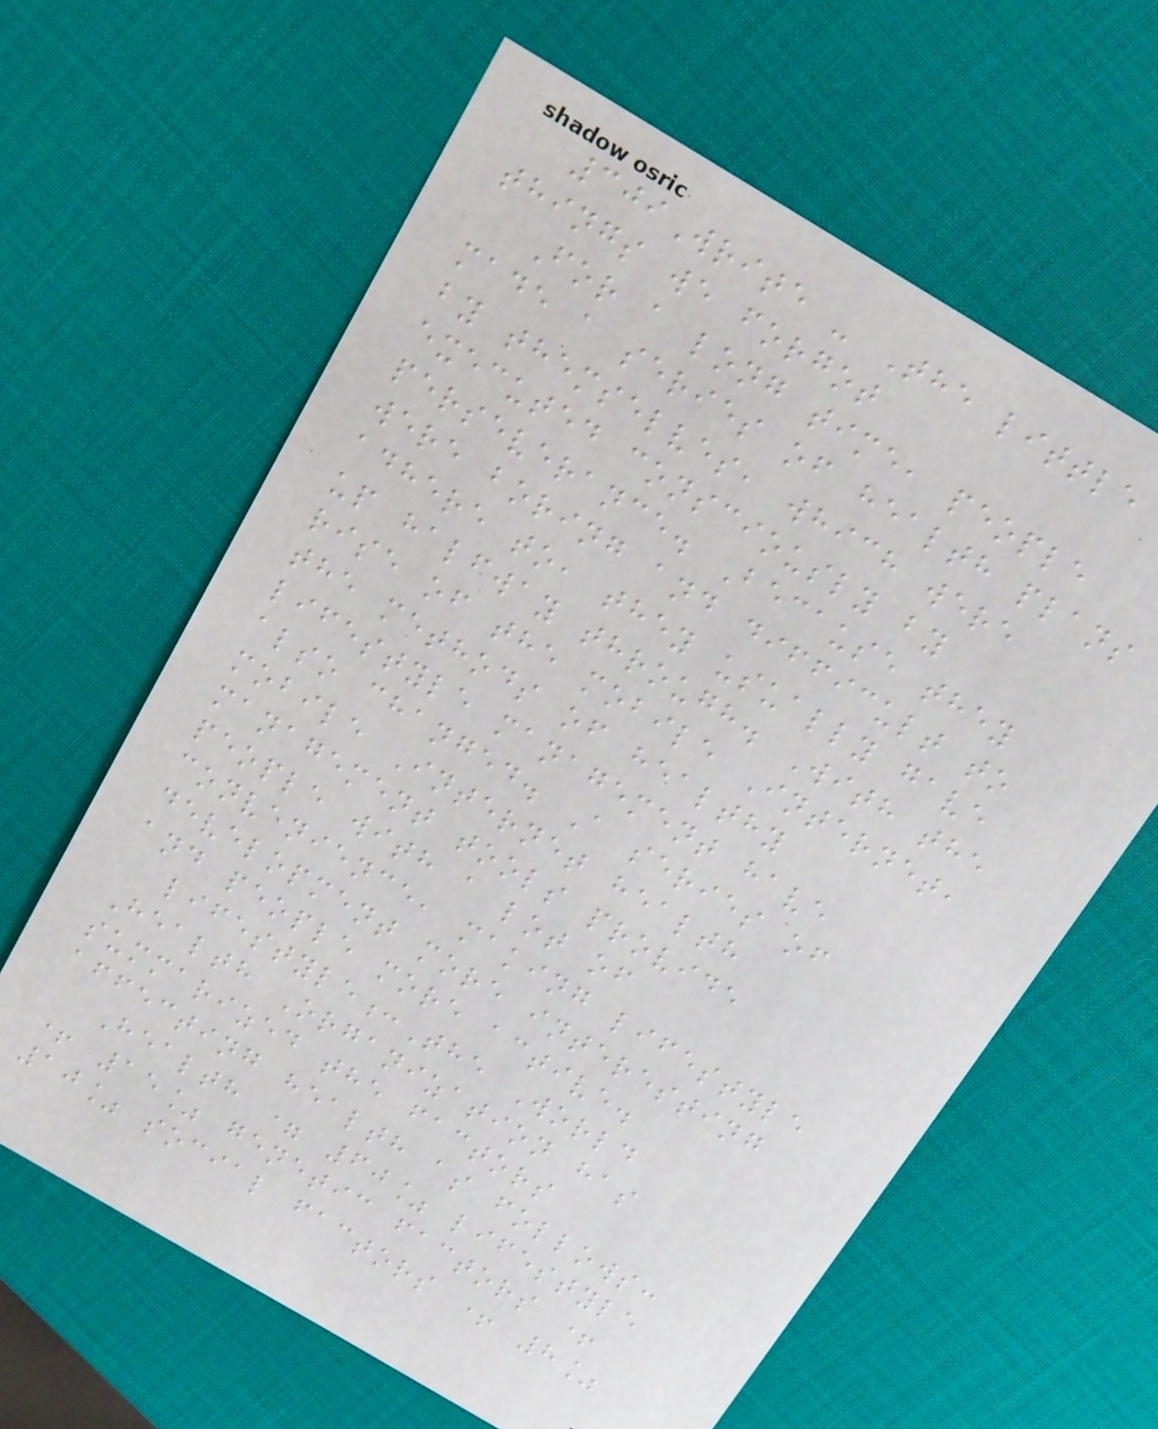309Write - The little
things we forgot
For a long time, people
made a series of health plans
by themselves, which were
executed consciously by
perseverance. Because they
were boring and difficult to
adhere to, they usually gave
up halfway through. With the
rise of the mobile Internet,
the methods of healthy
lifestyle management have
also changed. A series of
mobile Internet health
management tools provide
people with a lot of
convenience, making lifestyle
development more interesting
and people more active.
lifestyle:The World
Health Organization has
summarized the factors
affecting health as follows:
Health = 60% lifestyle
+ 15% genetic factors +
10% social factors + 8%
